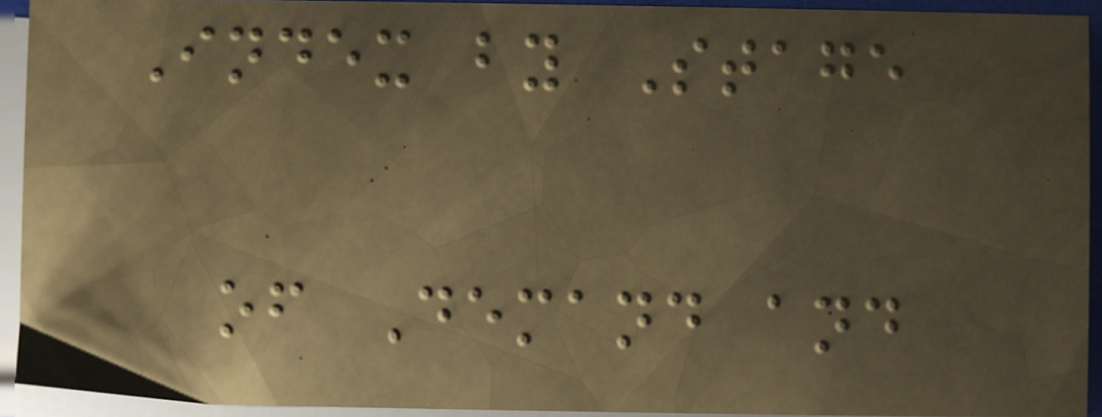Index by Stage
of Demand and
